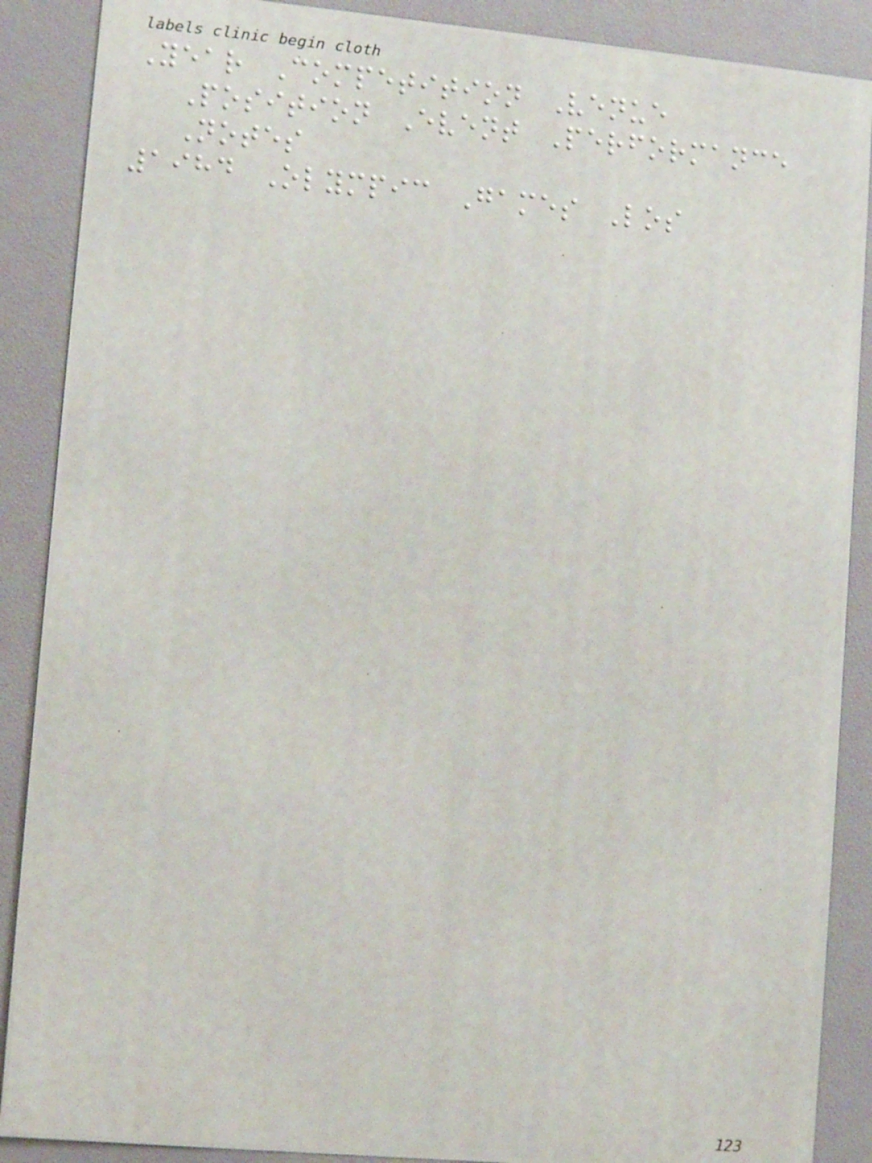Year Competition Venue
Position Event Performance
Notes
1984 Olympic Games Los
